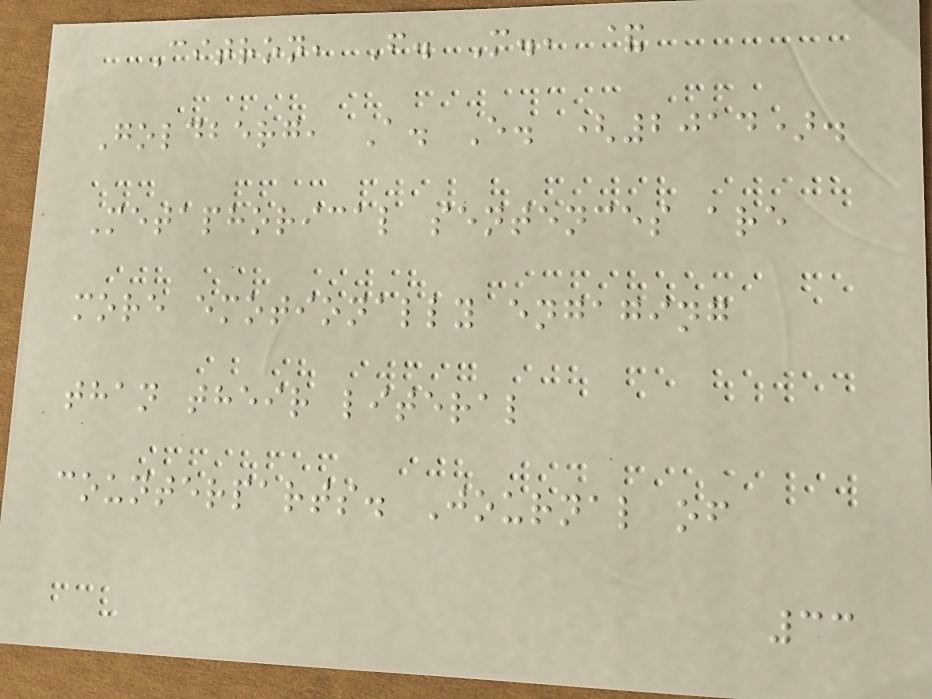Citron, F. M., &
Goldberg, A. E. (2014).
Metaphorical sentences are
more emotionally engaging
than their literal
counterparts. Journal of
33
